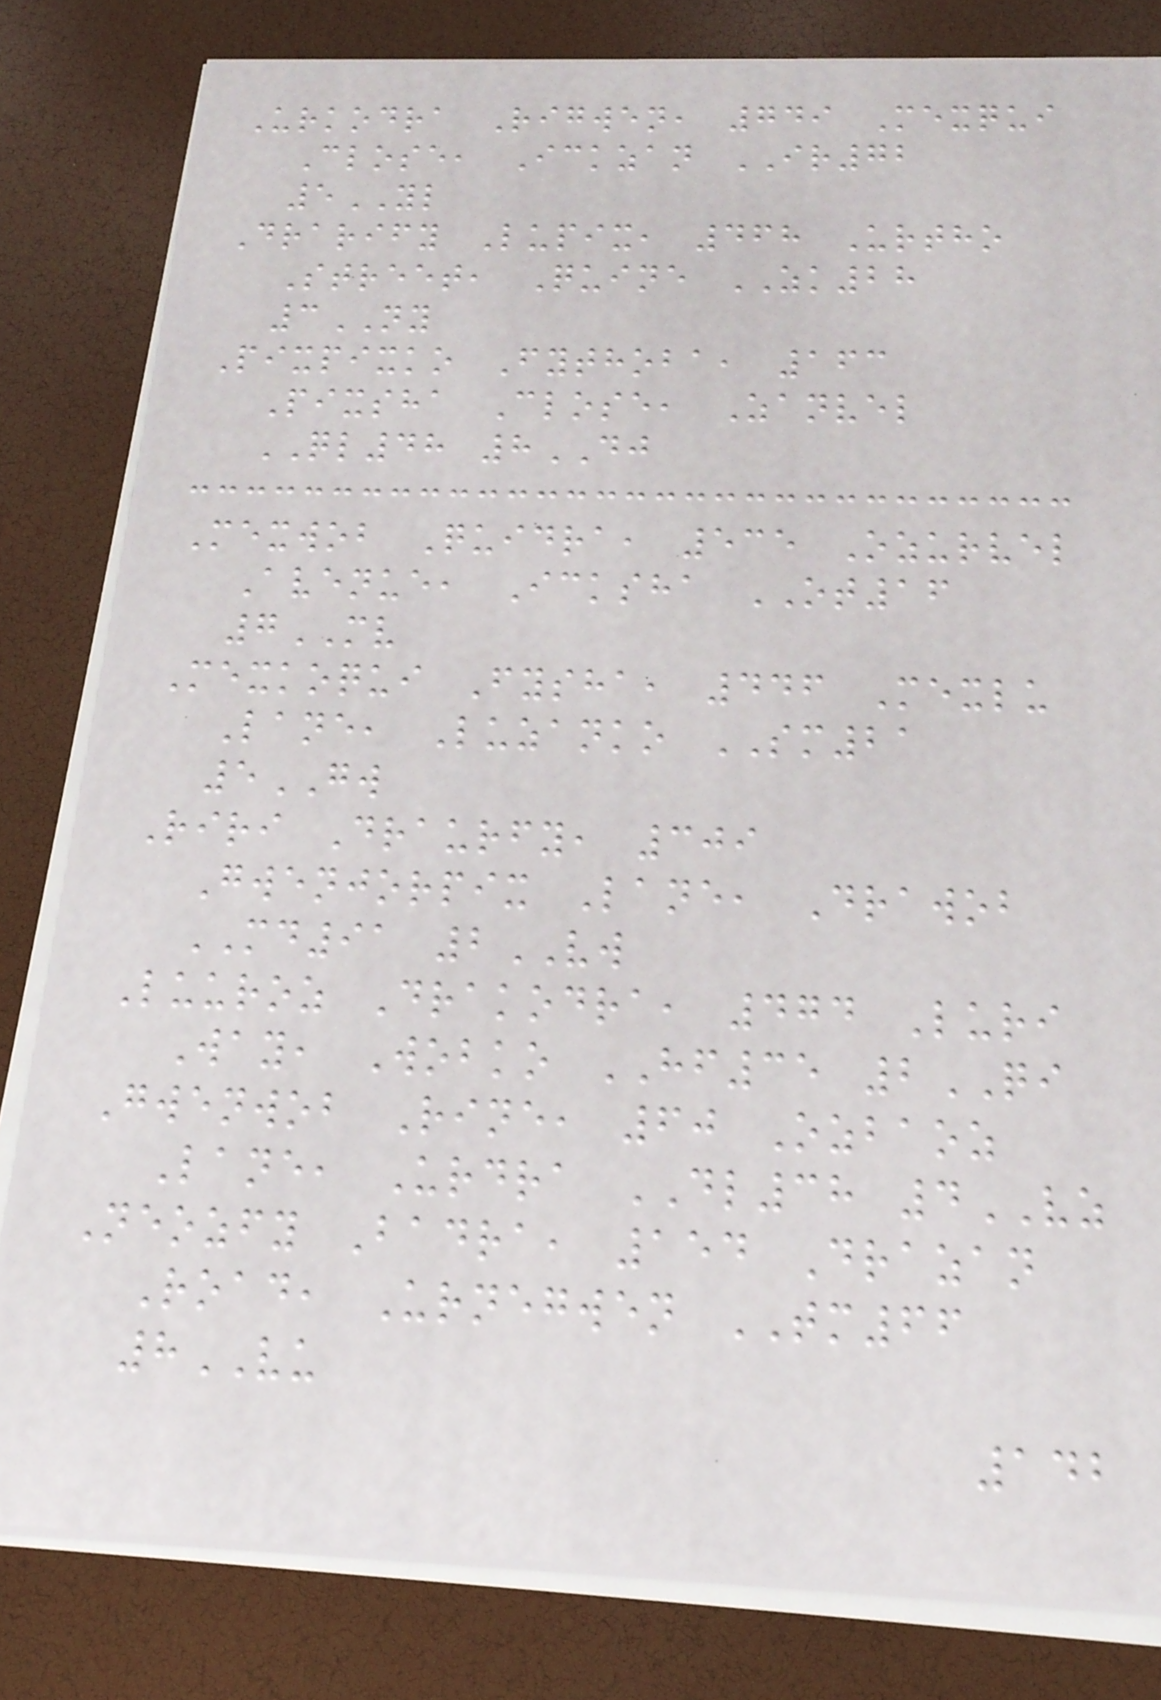Urkodra Rigwen, 749 Mexqui
Close, Ickzan IR72
5YL
Drarify Lupix, 468 Urtho
Street, Quine ZK28
3NY
Pixpixko Fythoba, 163
Pixsha Close, Zanvel
QL48 8DJ
Mexwob Quidra, 535 Ozurvel
Avenue, Icksha OT16
7MV
Mexkoqui Fysha, 446 Mexlu
Lane, Luzanko SM21
5GW
Riri Draurfy, 309
Gwenjorpix Lane, Drawob
MD91 2VW
Luuroz Drakodra, 474 Luri
Way, Wobko HF35 2QI
Gwenwob Rine, 60 Ozbaoz
Lane, Urdra DL38 4VZ
Neozfy Badra, 154 Drazan
Road, Urnegwen TM66
8VU
142
